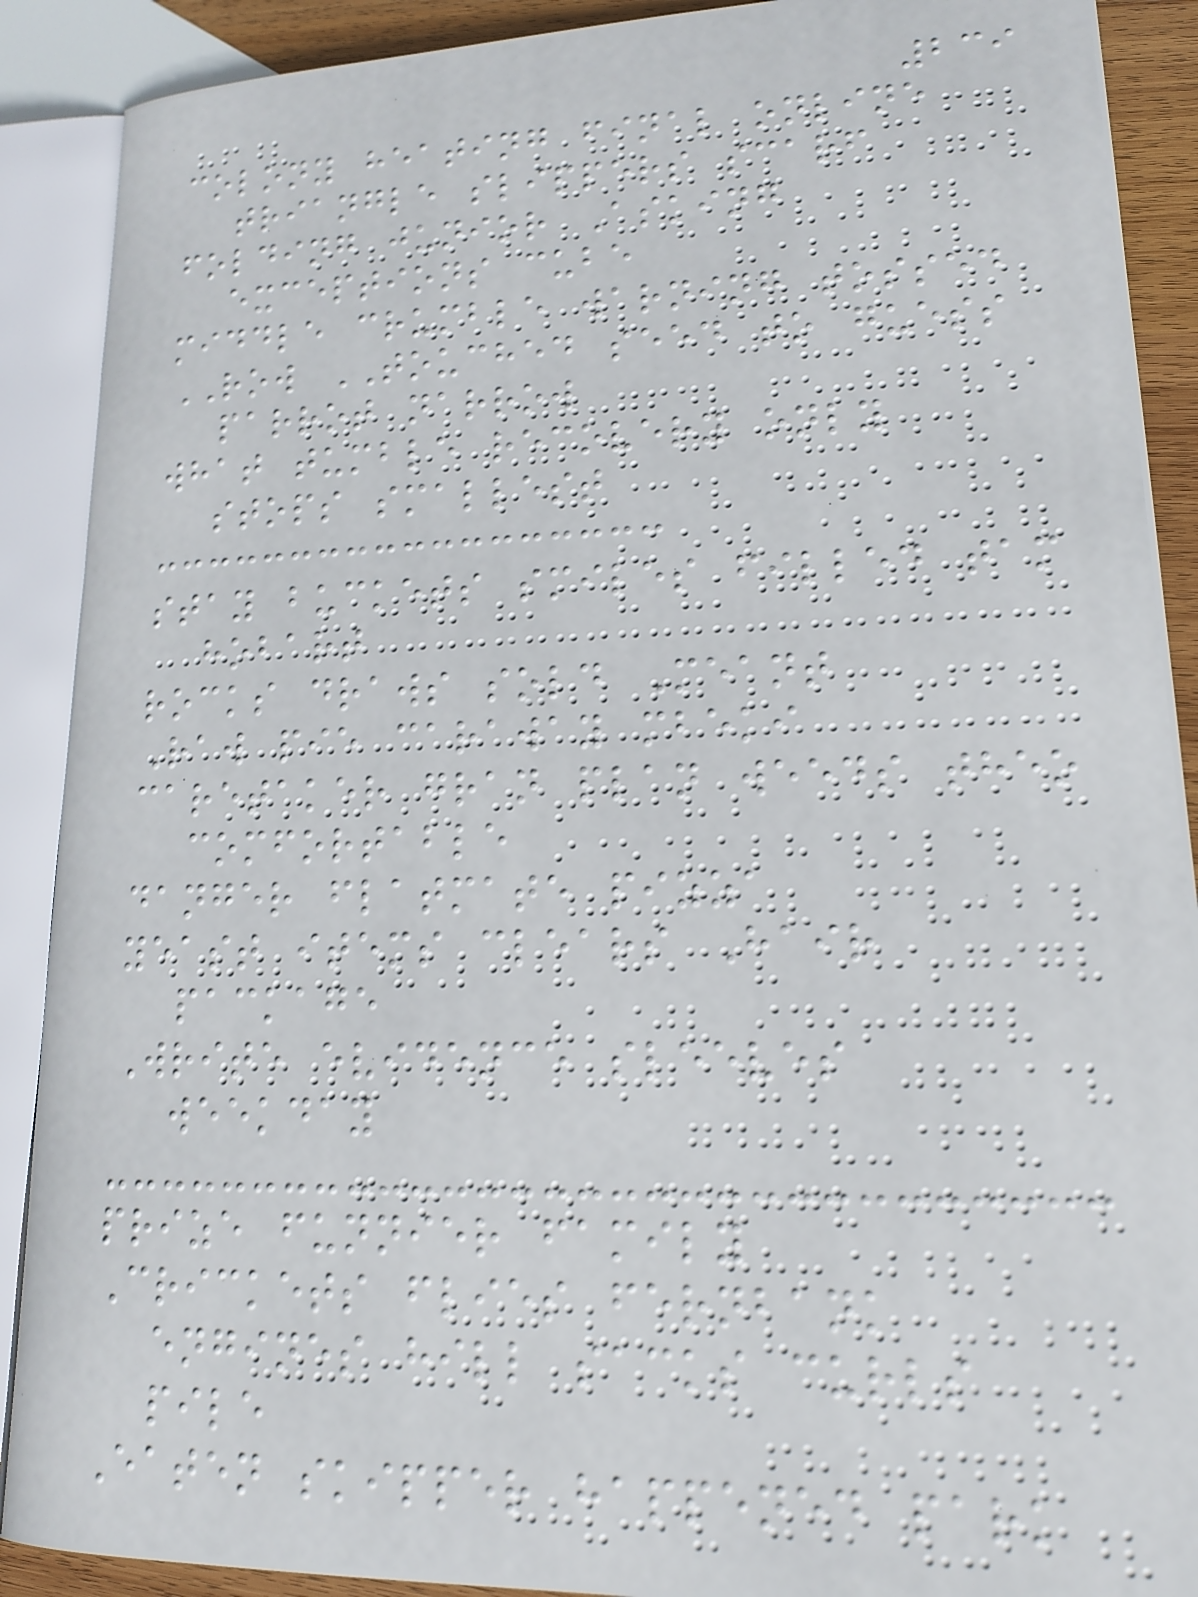239
colony heating final online
triangle slippers scarf
folding junior Asking
exceptions cube
middle crumble warning tossed
ROW TOUCHED seed to guess
parrot narrow
what tumble recovery only
stops smallest
stay buckets smiles filled tam
hobart
rocks draws sold Meant
Raw pie caraway mbeki
caretaker gran plan weeds theo
comfortable
danger flatmate pizza
yeast items clears Hair
package
Write evidence sleeves
weekday
prize funnier family
Crickets flies fernbank
engines hill sacks curls
pile
Eaten skipper happened park
